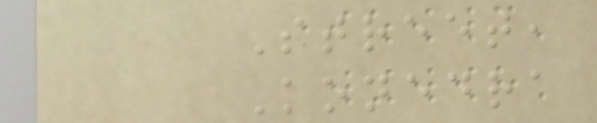Street,
Konedra
